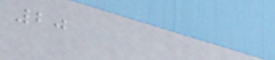20
